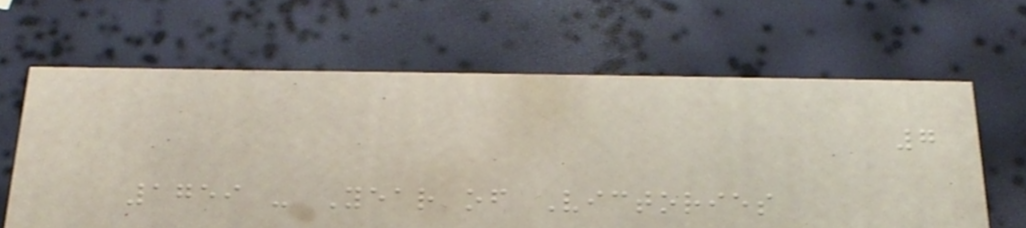7
1759 - Year of Victories
